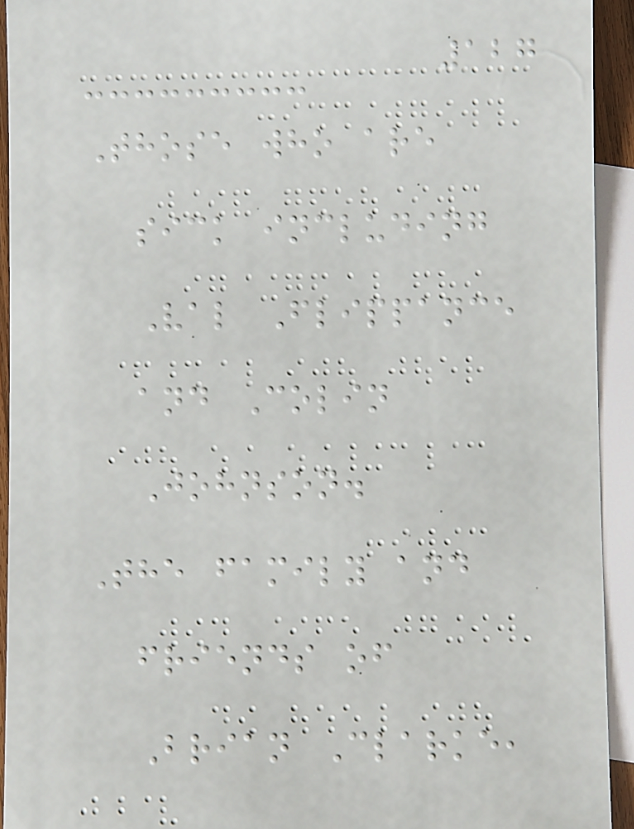127
Those who are
sick including
Val Flippance
and Colin
Johnson.
The family and
friends of
Brian Clarke,
